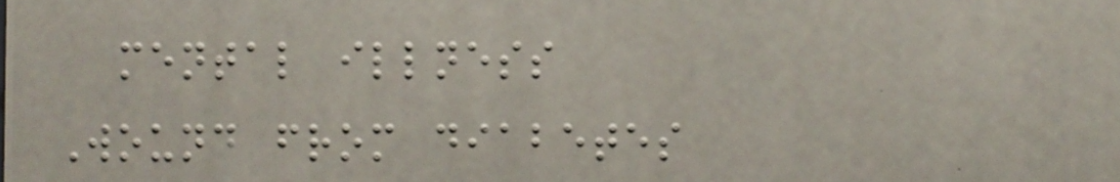mental illness
Wound from diabetes
